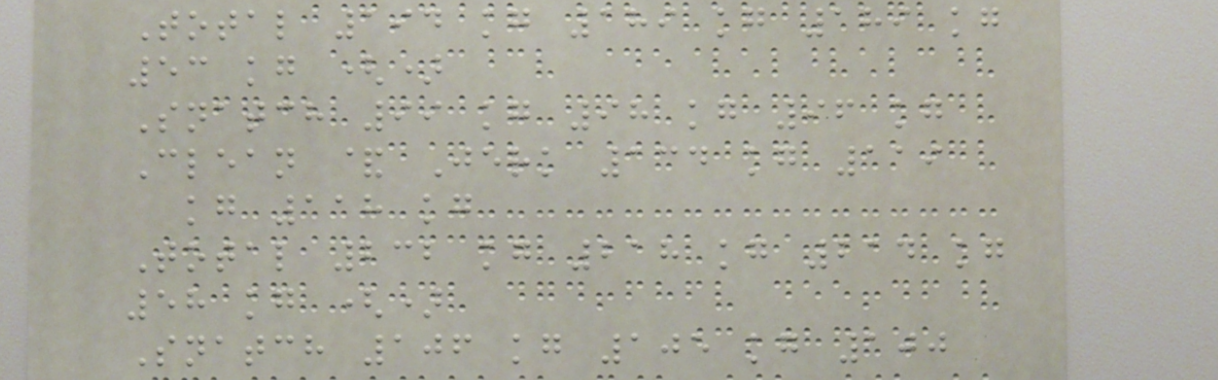Total 194 kg 189 kg 189 kg
53 kg ()
Snatch 99 kg 98 kg 96 kg
Clean & Jerk 134 kg 119
kg 118 kg
Total 232 kg 218 kg 214 kg
58 kg ()
Snatch 106 kg 105 kg 100
